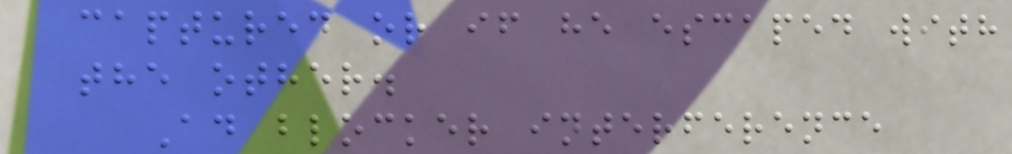captured or if he escaped with
the other.
Ad blocker interference
